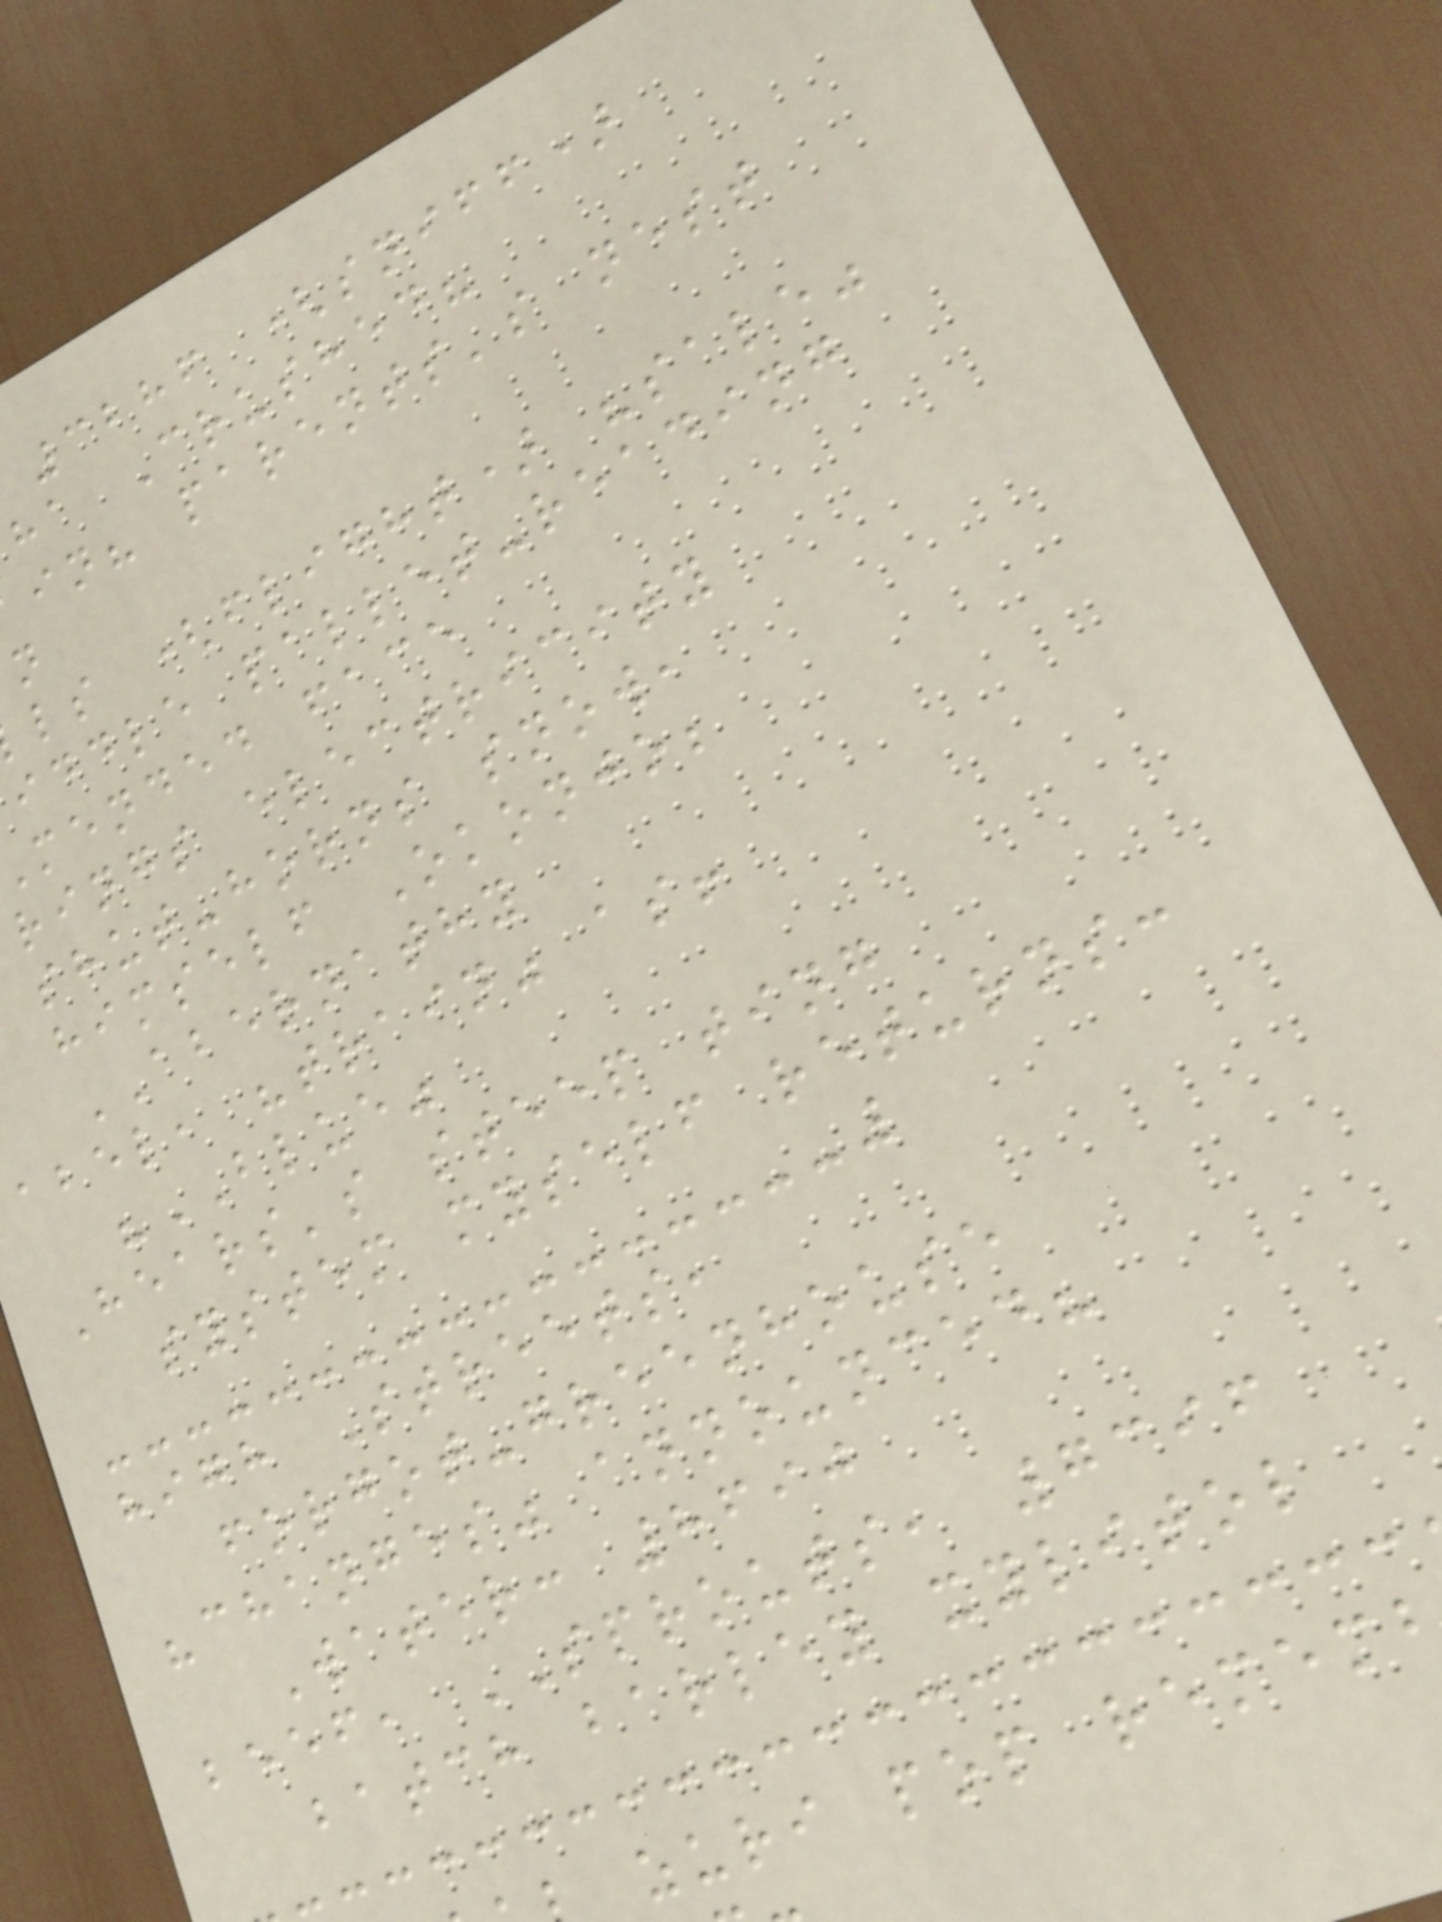3286 (sniff)
ha Crushed?
in? parents's nest
ls (flight) "sale"
iddle pallet-reading
mended face
rings electricity
shut-horns snow,
himself Okonjo;
ABERNATHY
abel, "train" as!
"BLUE"
Hears's steep ting
system myself returns:
high Streets,
forgot-greenhouse
"changes" announced?
Water: 8690
beef, SPROUTS, 7396
batch barley xylitol
zuri pop remem
